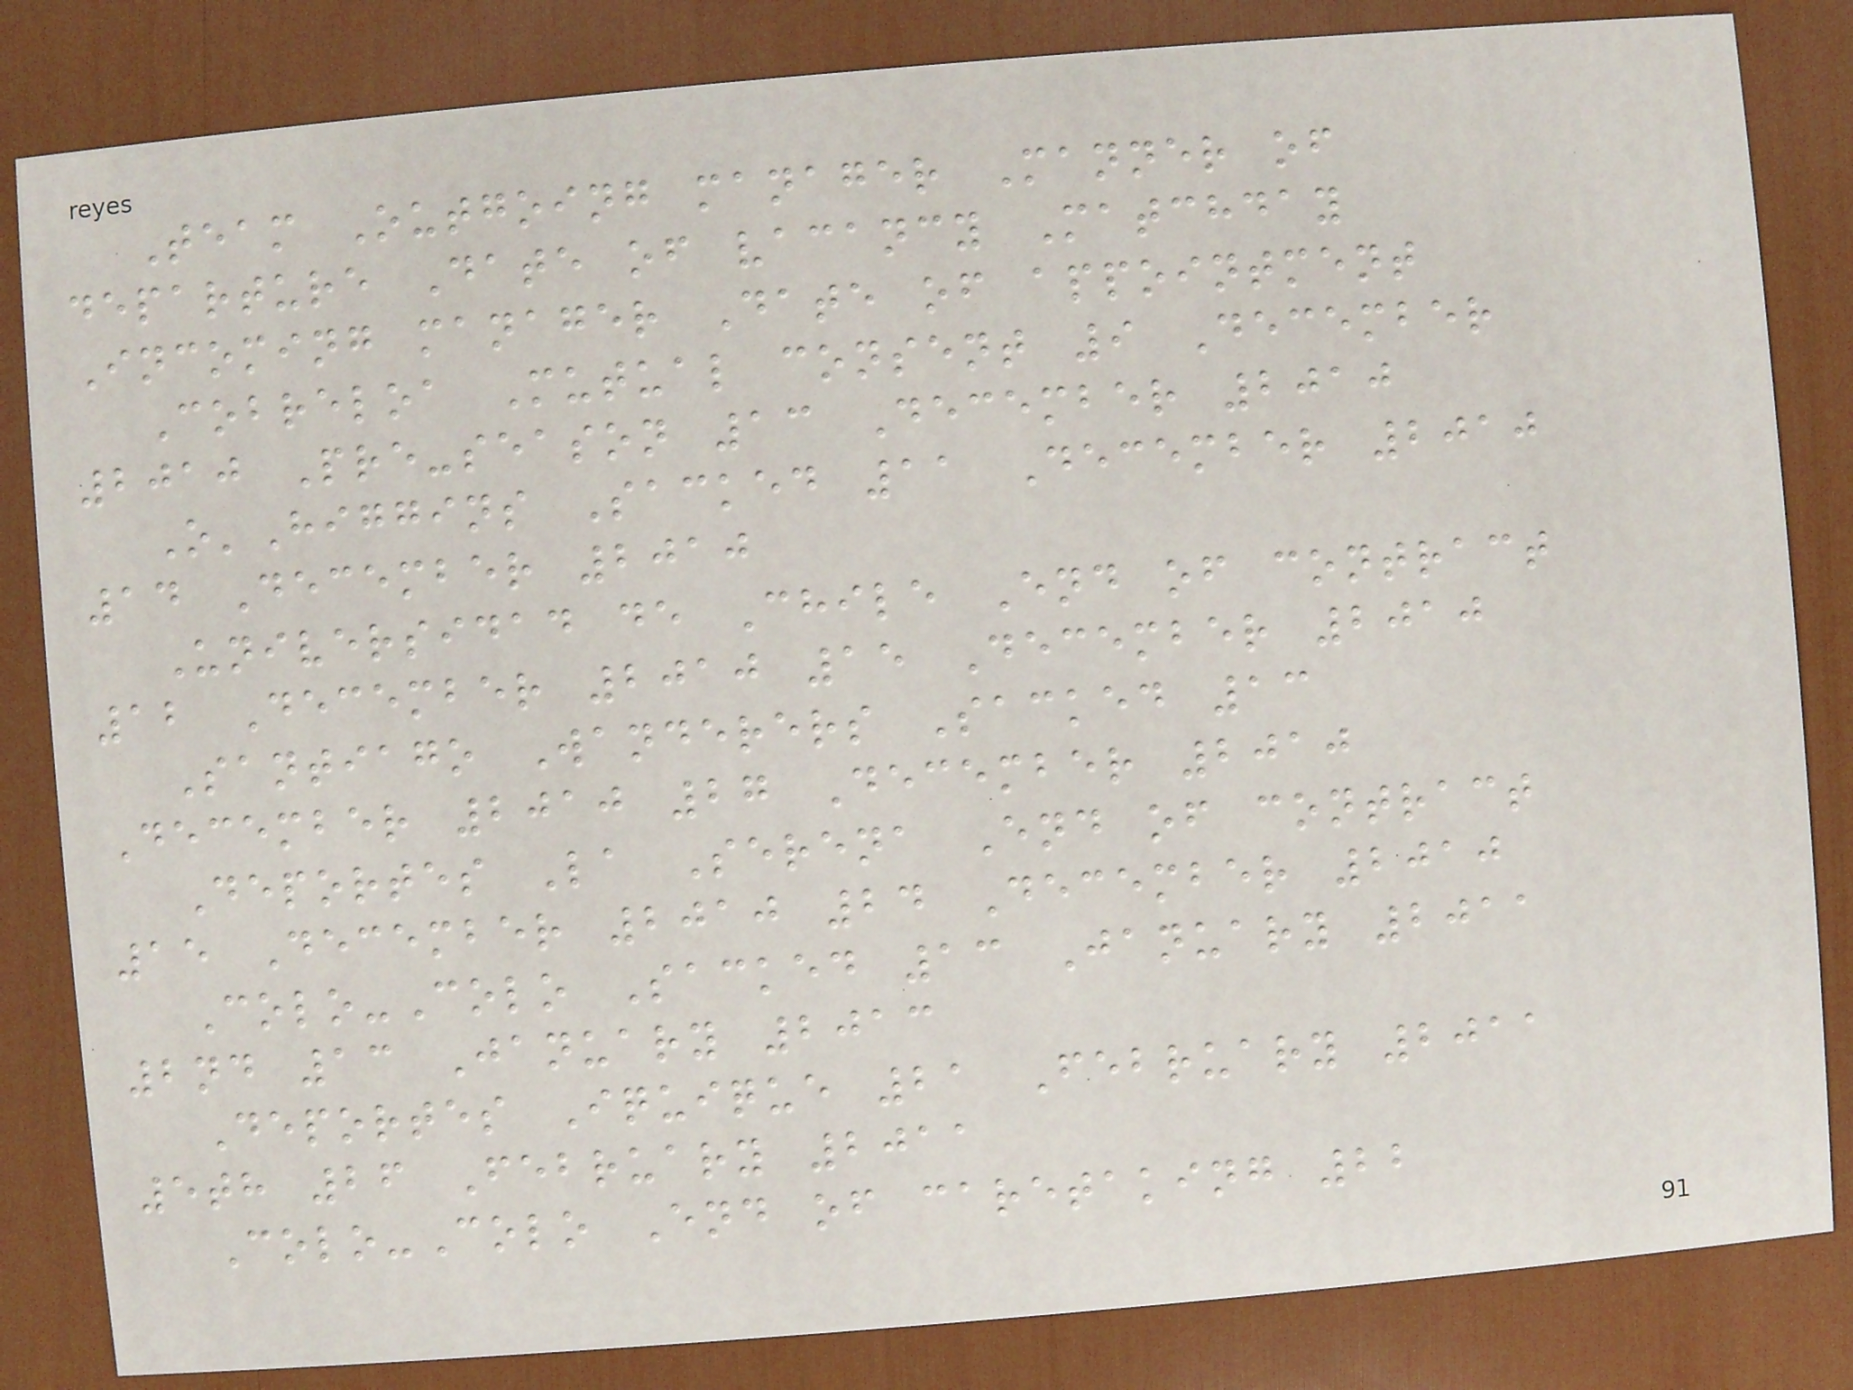Team Outgoing manager Manner of
departure Date of vacancy Matchday
Incoming manager Date of appointment
Cobreloa Mutual consent 9 December
2010 Pre-season 13 December 2010
O'Higgins Sacked 11 December 2010
14 December 2010
Universidad de Chile End of contract
12 December 2010 15 December 2010
Santiago Wanderers Sacked 13
December 2010 27 December 2010
Deportes La Serena End of contract
15 December 2010 24 December 2010
Colo-Colo Sacked 13 January 2011
2nd 13 January 2013
Deportes Iquique 21 February 2011
5th 26 February 2011
Colo-Colo End of caretaking 22
